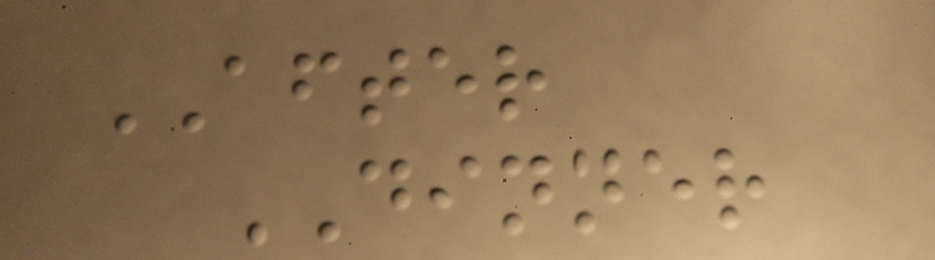AFTER
DINNER
